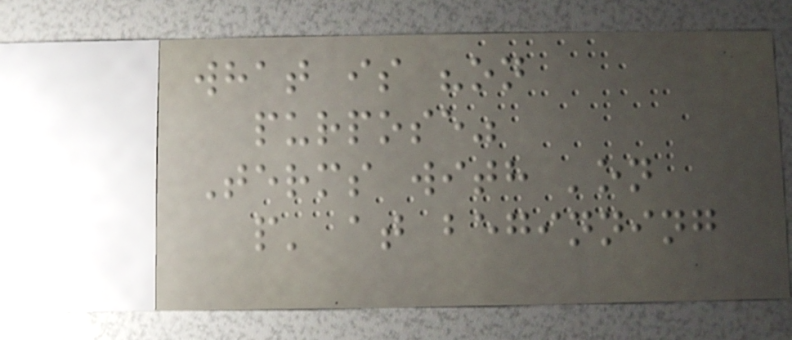what is "on
purpose"
Terms with 'on
p' at beginning
